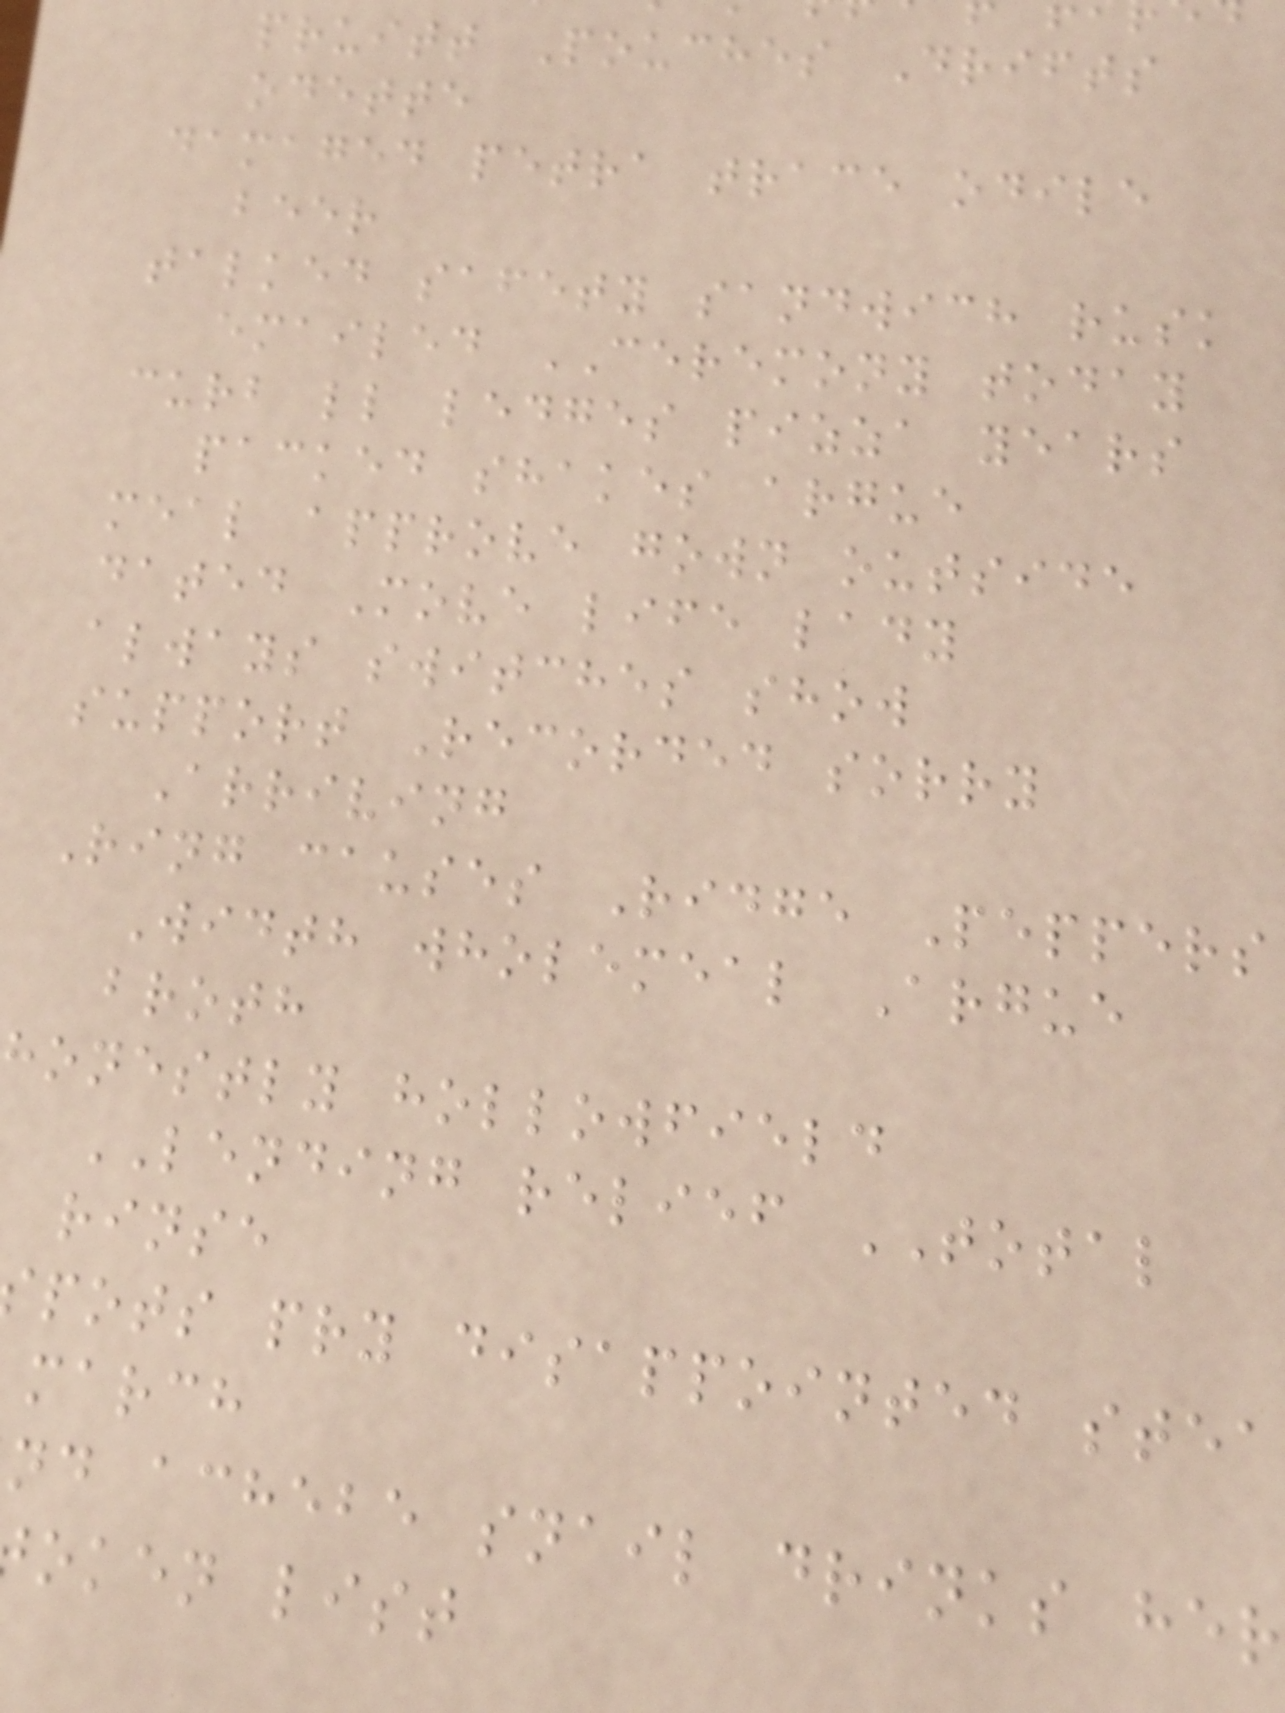pruitt Pouches Drifts
odette
damaged petra trace odile
beer
talked safety sandwich rusk
emailed CEREMONY today
curb ll ledges pizza years
packed shakes argue
meal approve gown outside
dated Move life lady
always switches show
support Recorded sorry
Arriving
Ring causes Ridge Peppers
Width wholemeal Argue
broth
honestly hollowfield
LENDING relief TOTAL
rinse
pots pry disappointed stea
march
nd achebe snail drinks her
oken list
